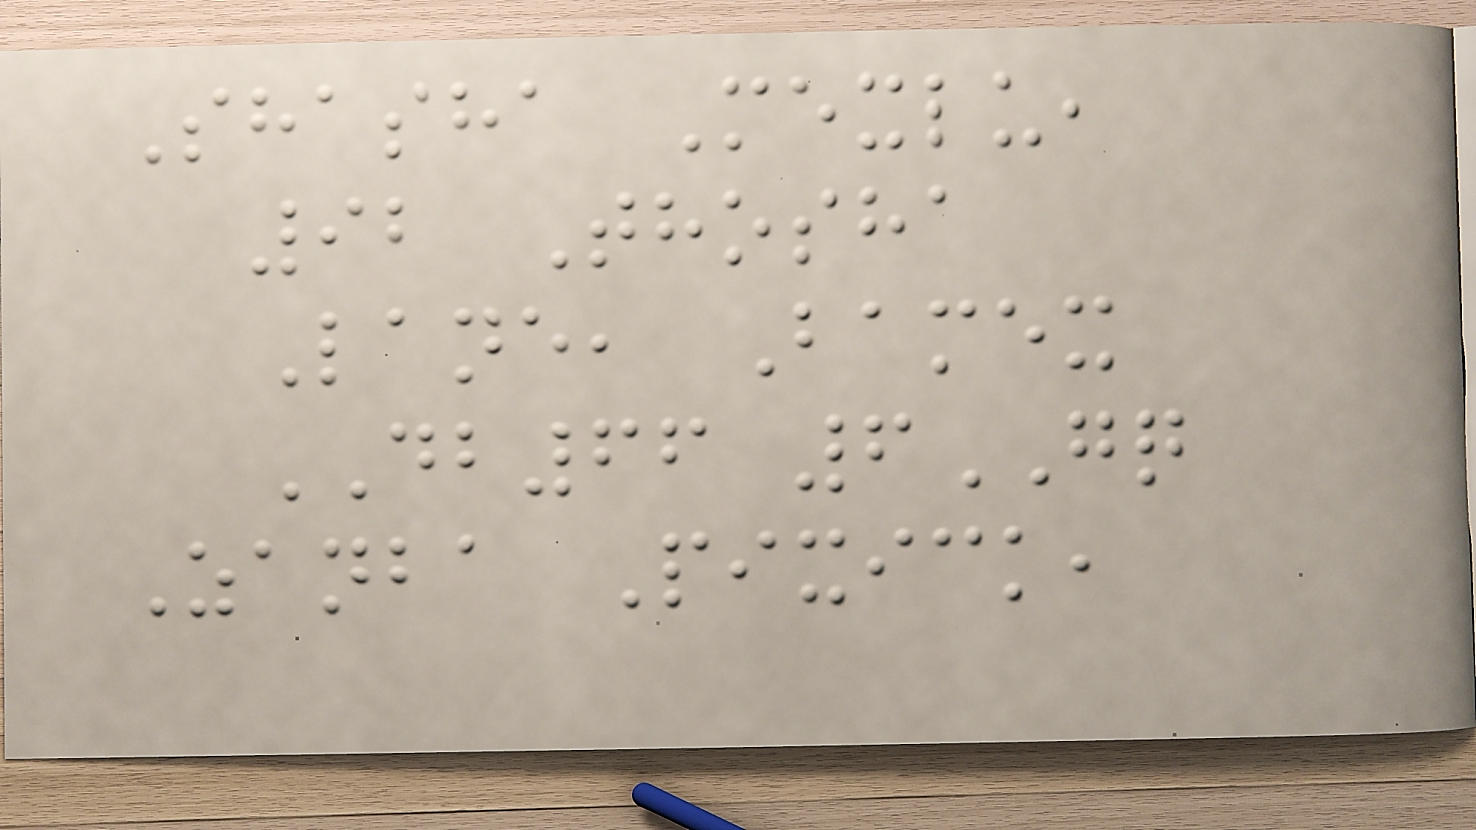Shasha Mexlu,
92 Thosha
Lane, Bamex
DB66 6GQ
Zanba Pixick,
